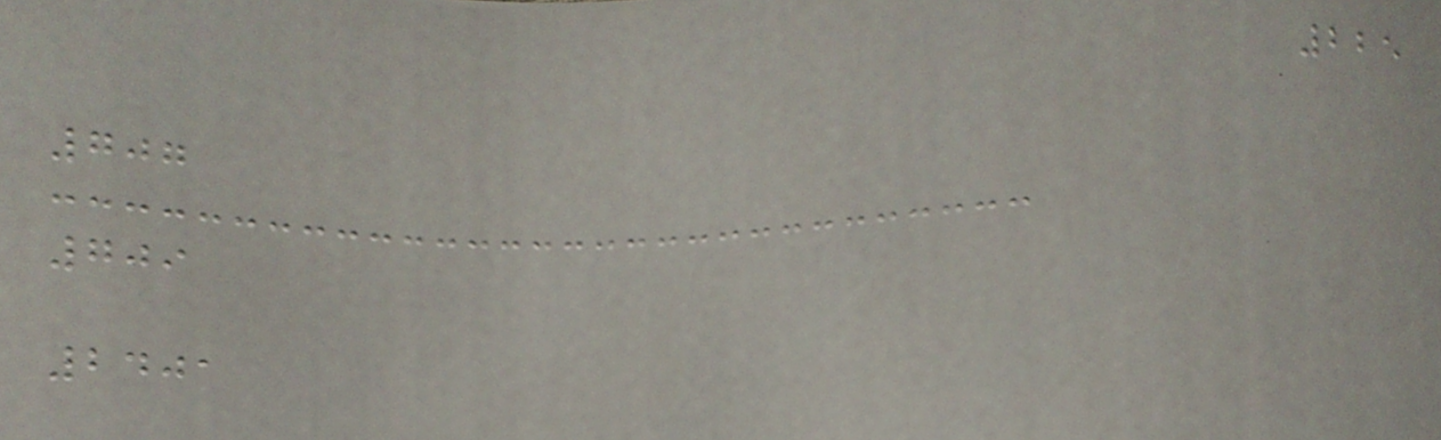225
707
709
2401
